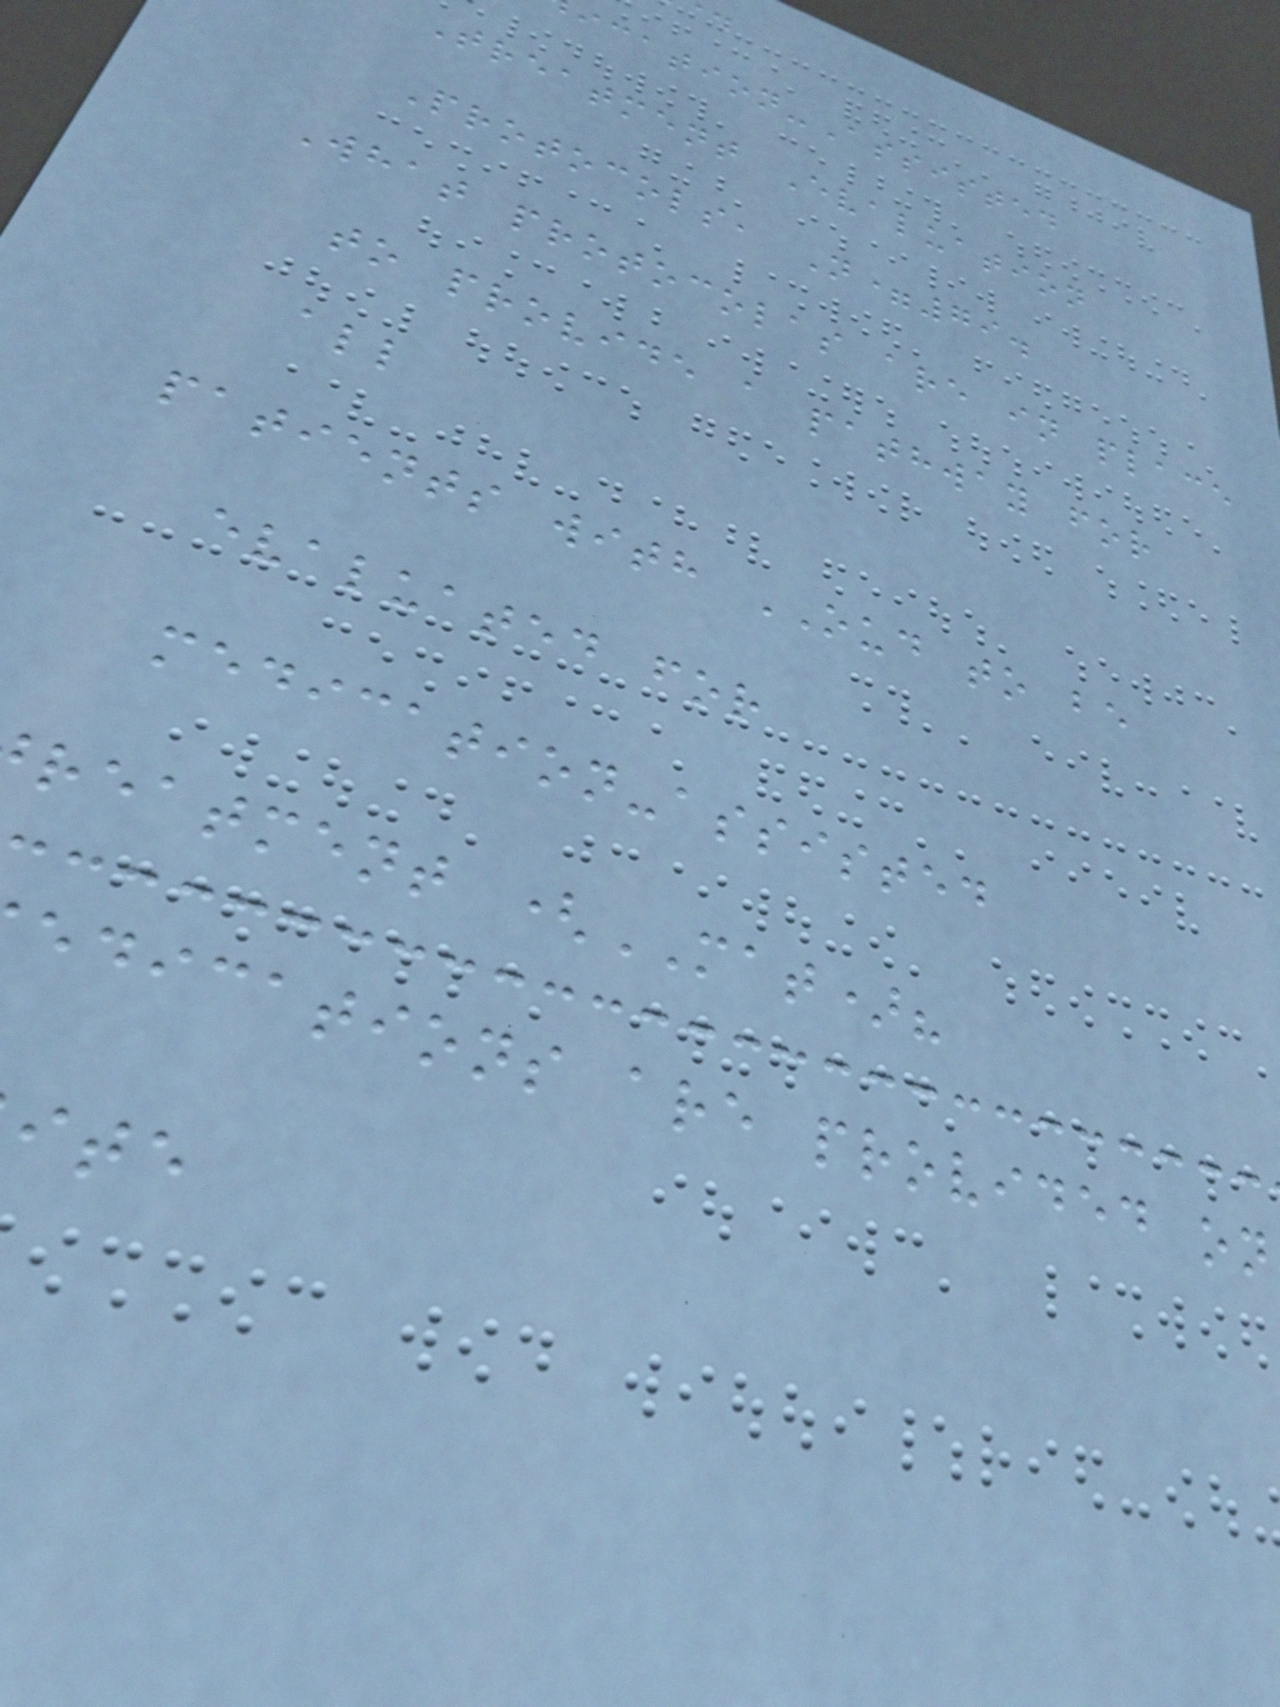ication-Assisted
Treatment Evaluation
Protocols, N=79.
What protocolas are in place
to provide a pathway for
all
patients with OUD to be
evaluated for
medication-assisted
reatment (MAT)?
edications are provided on
